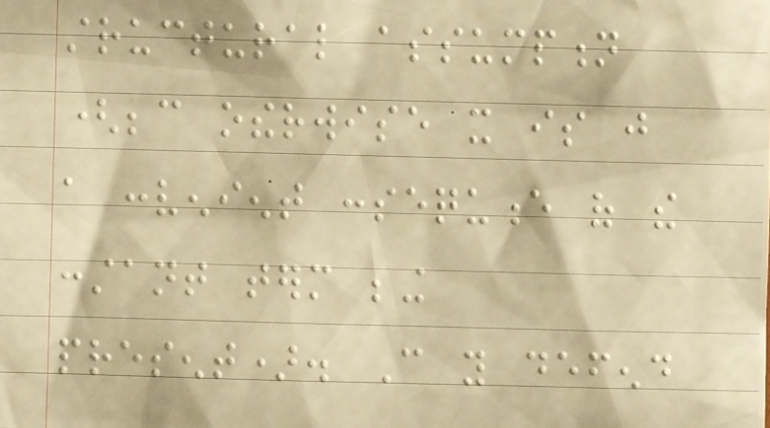structural assumption
(because otherwise it is just
a convenient consequence of the
constant term being
present). Can you defend
